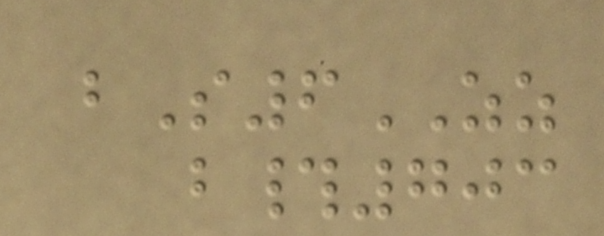bS6ZZ
b#703
